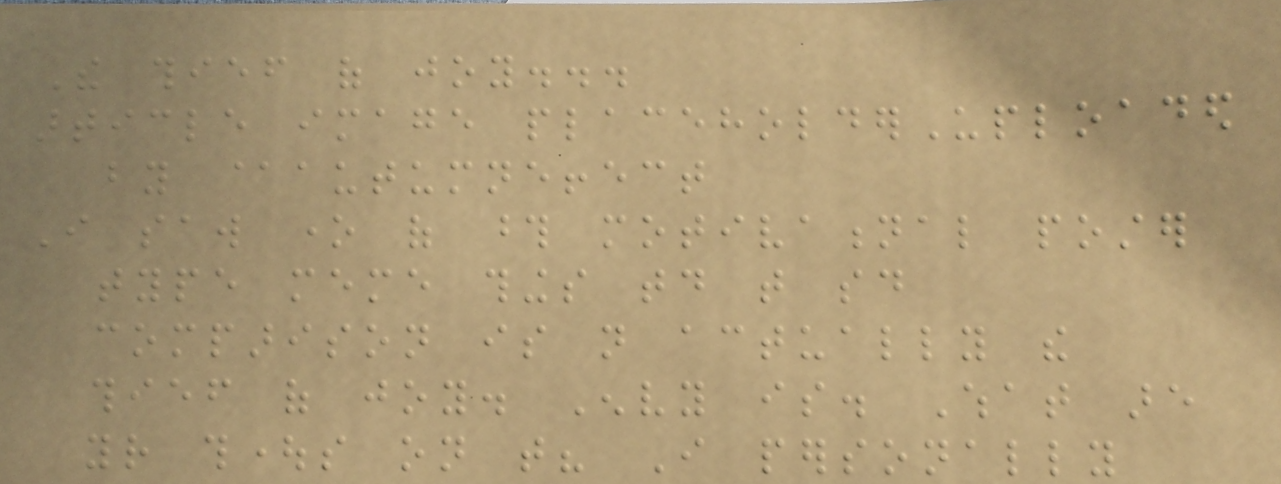The thief of joy...
article image placeholderUploaded
by @autumneffect
I saw one of those motivational poster
type meme things today that said
comparison is not actually the
thief of joy. Envy is. What are
your thoughts on that? I personally
